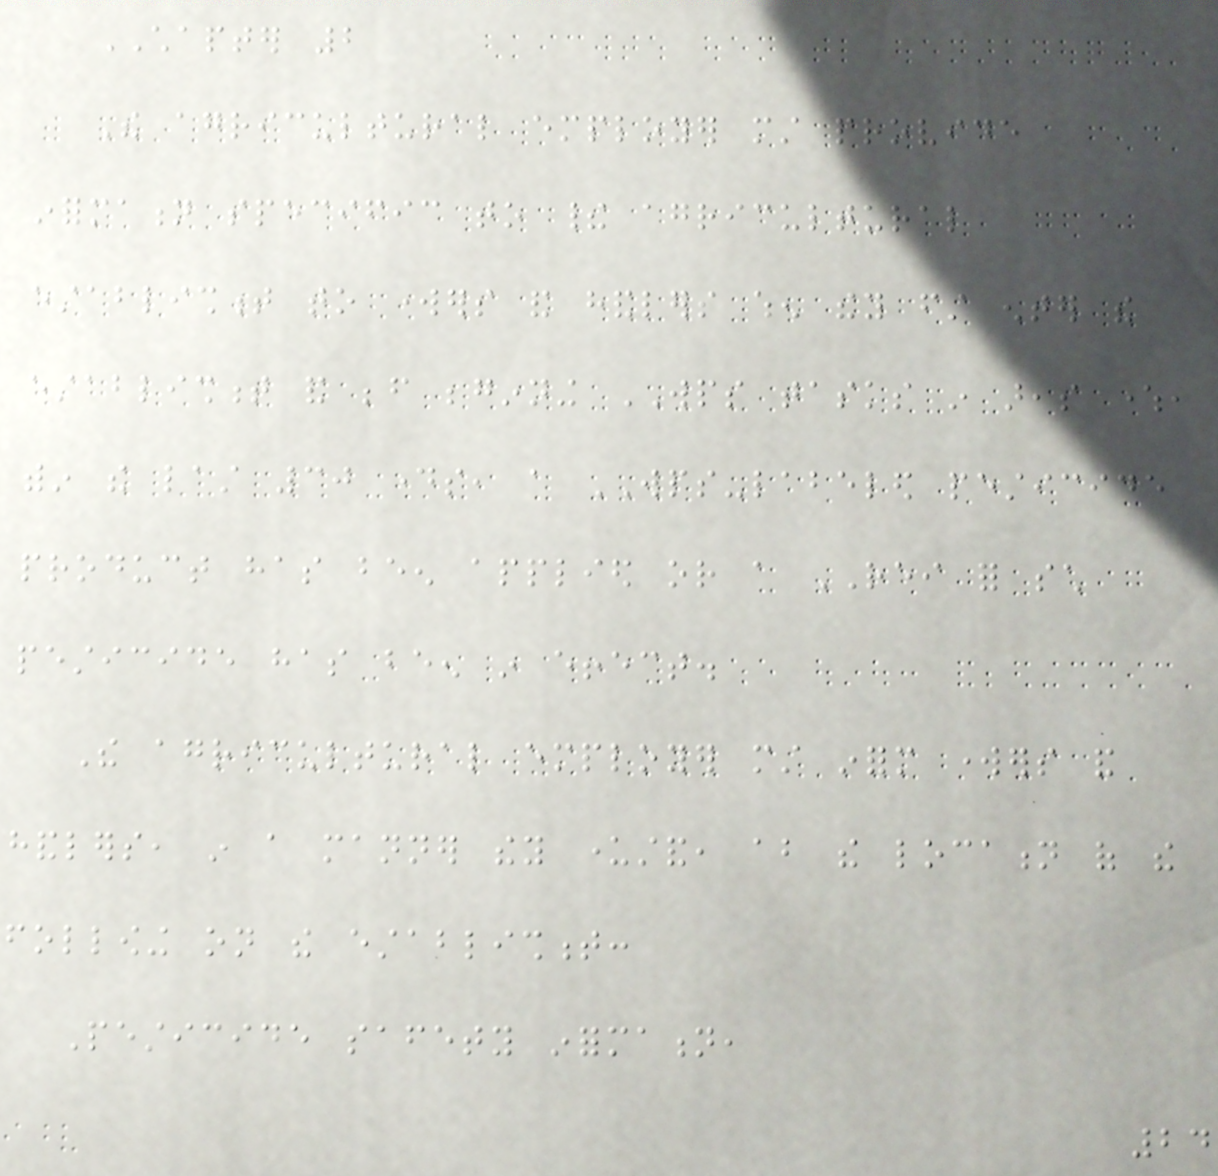CHAPTER 2
The agricultural employer must provide
information specific to their agricultural
establishment to workers and handlers when they first enter the
establishment and before beginning WPS tasks in areas where,
within the last 30 days, a WPS-labeled pesticide
product has been applied or a REI for such
pesticide has been in effect.
The agricultural employer must inform workers and
handlers, in a manner they understand, about the location of the
following on the establishment:
Pesticide safety information,
24
